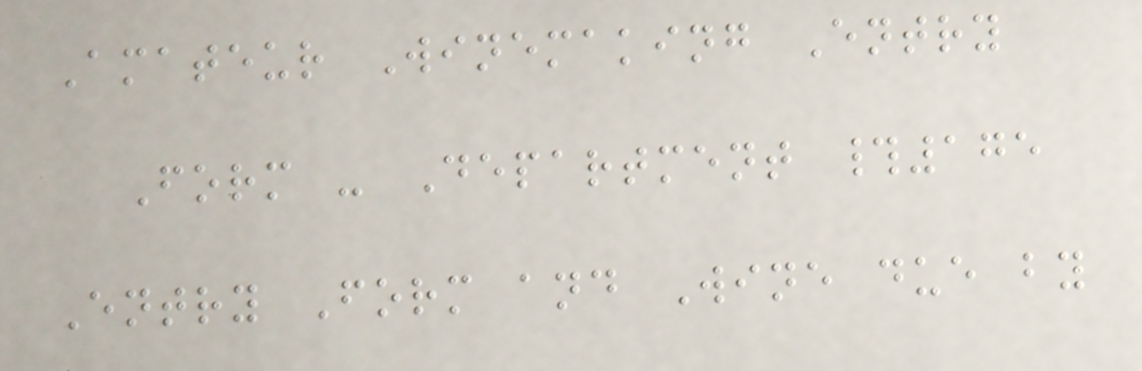Amateur Winemaking Entry
Form - Department #175
Entry Form and Wine due by
